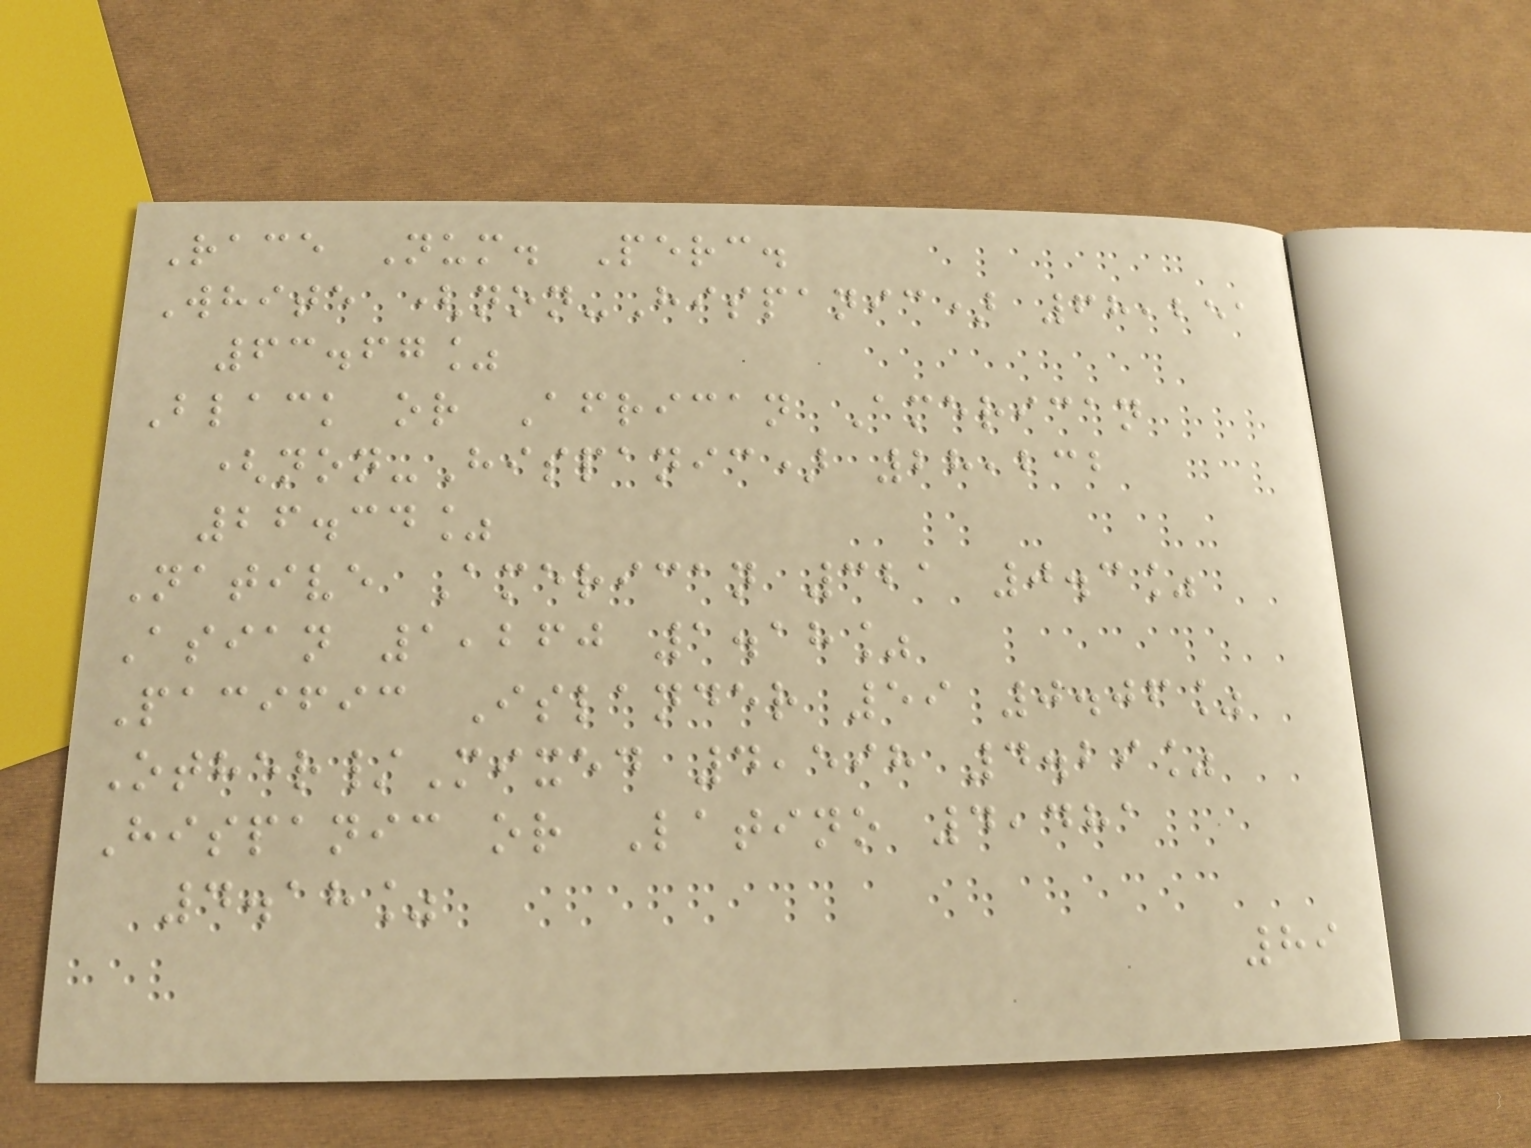Race Num. Perc.
White (non-Hispanic) 68,251
63.67%
Black or African American
(non-Hispanic) 28,232
26.34%
Native American 321 0.3%
Asian 1,260 1.18%
Pacific Islander 59 0.06%
Other/Mixed 4,598 4.29%
Hispanic or Latino 4,481
4.18%
89
